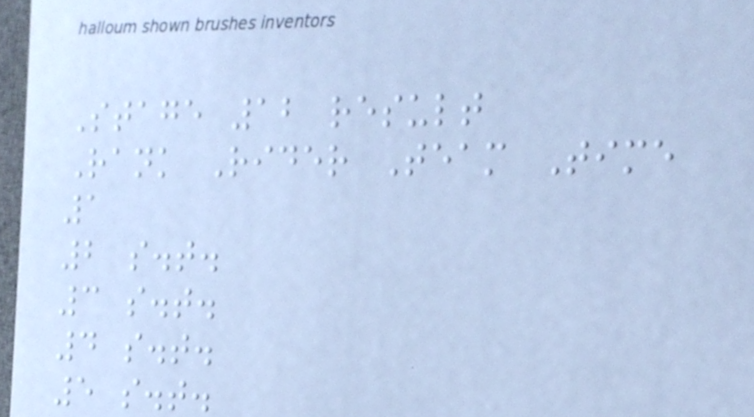Stage 12 result
Rank Rider Team Time
1
2 s.t.
3 s.t.
4 s.t.
5 s.t.
